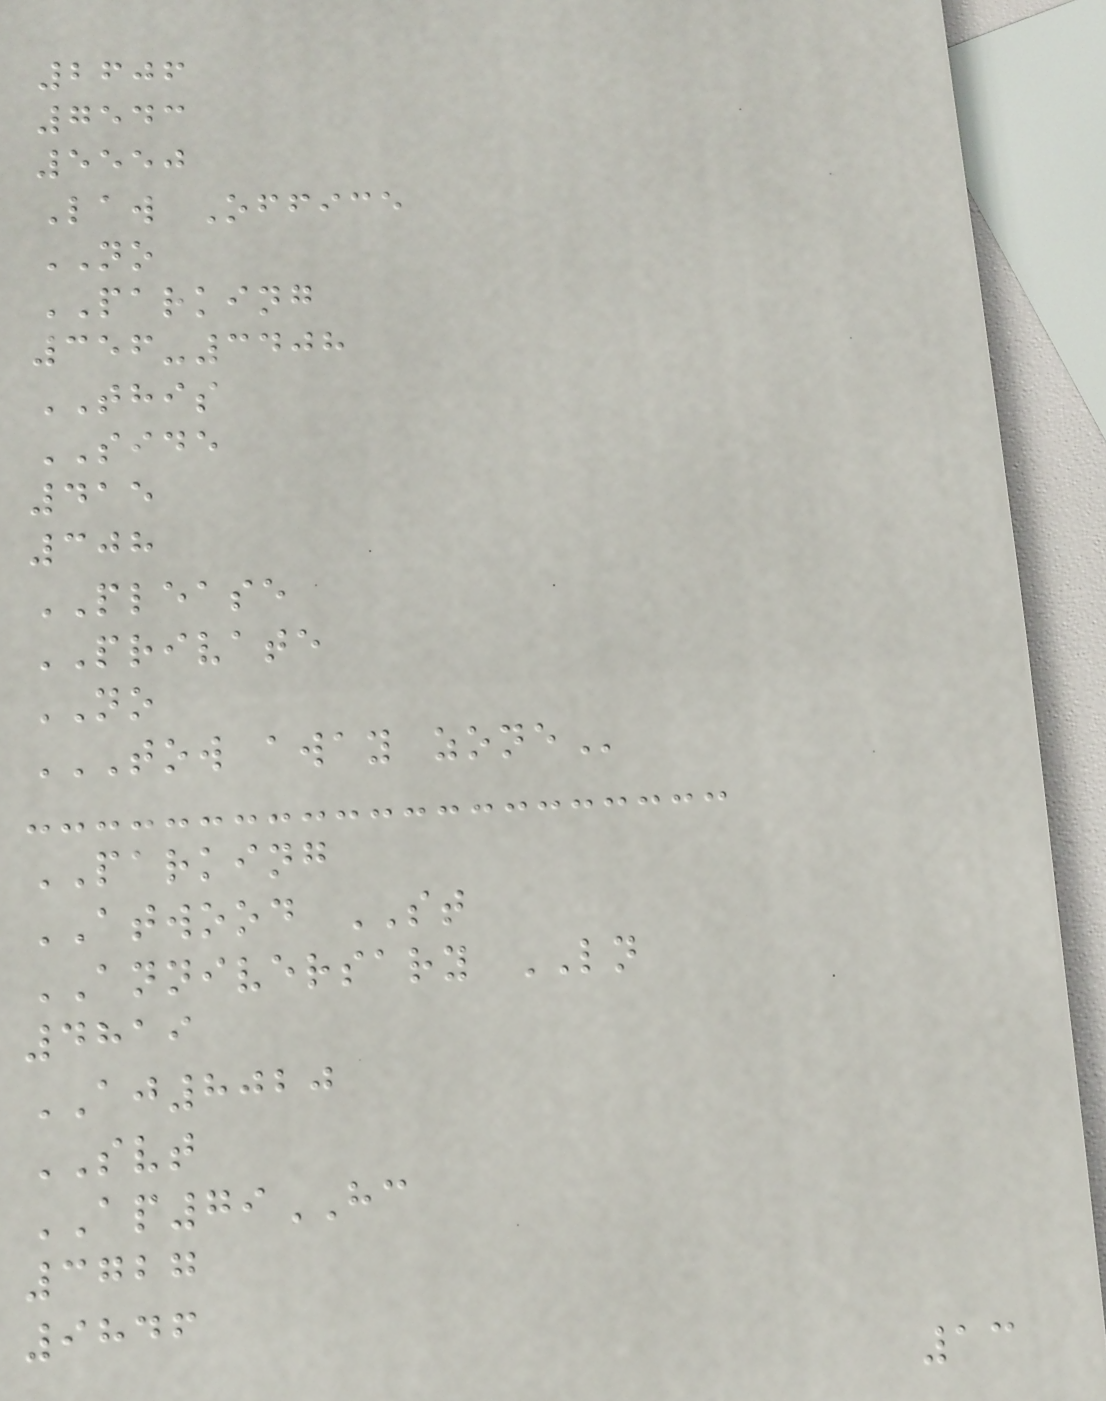2606
7543
5550
Law Office
NO
PARKING
356-3408
THIS
SIDE
415
308
PLEASE
PRIVATE
NO
TOW AWAY ZONE
PARKING
ATWOOD ST
ANNIVERSARY LN
4819
AJ8020
SVT
AP79HC
3727
9846
13
